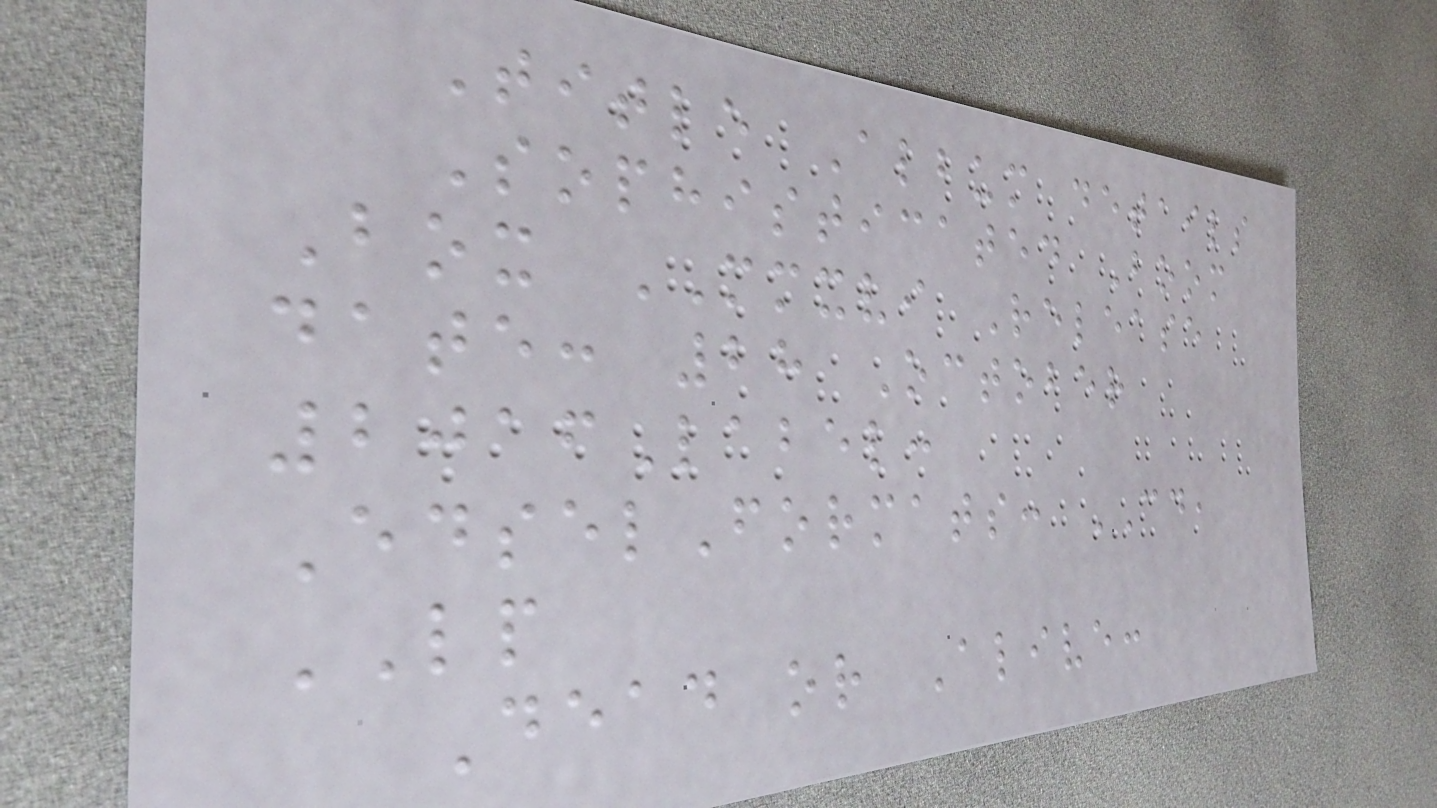Title Album details
Sophisticated Boom
Box MMXVI Release
date: 28 October
2016Label:
EdselFormats: CD,
LP
Dead or Alive:
